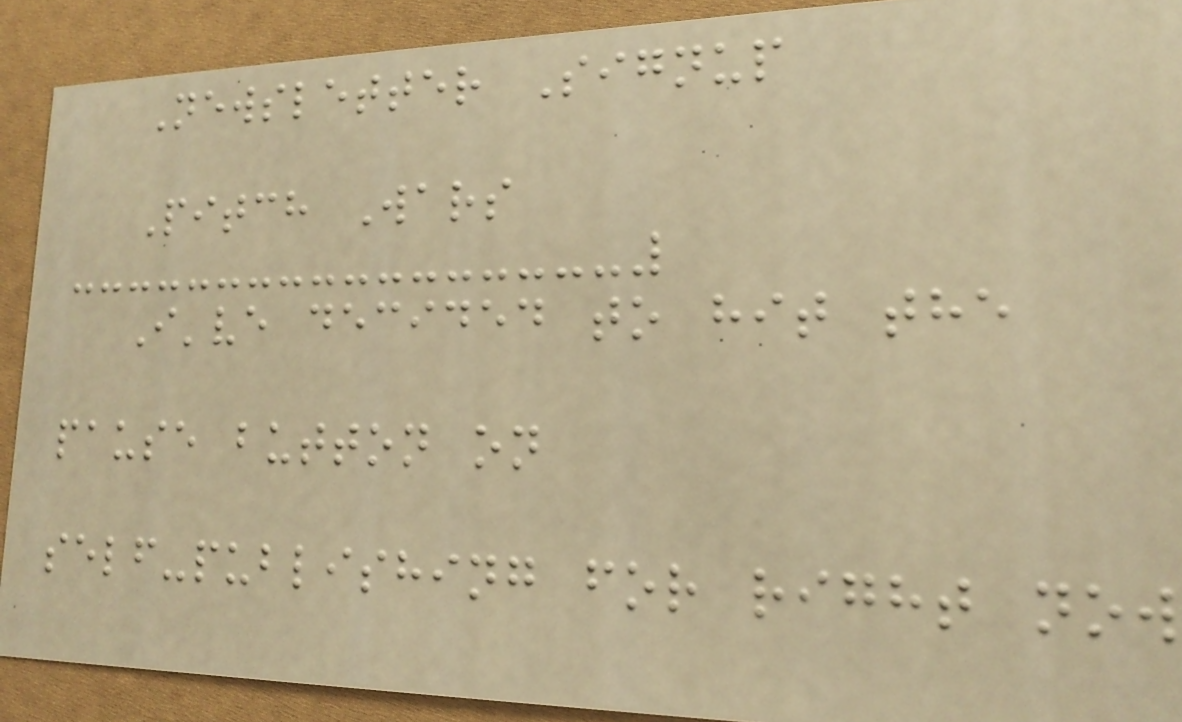Newsletter Signup
Pitch Wars
I've decided to hit the
pause button on
self-publishing for right now
